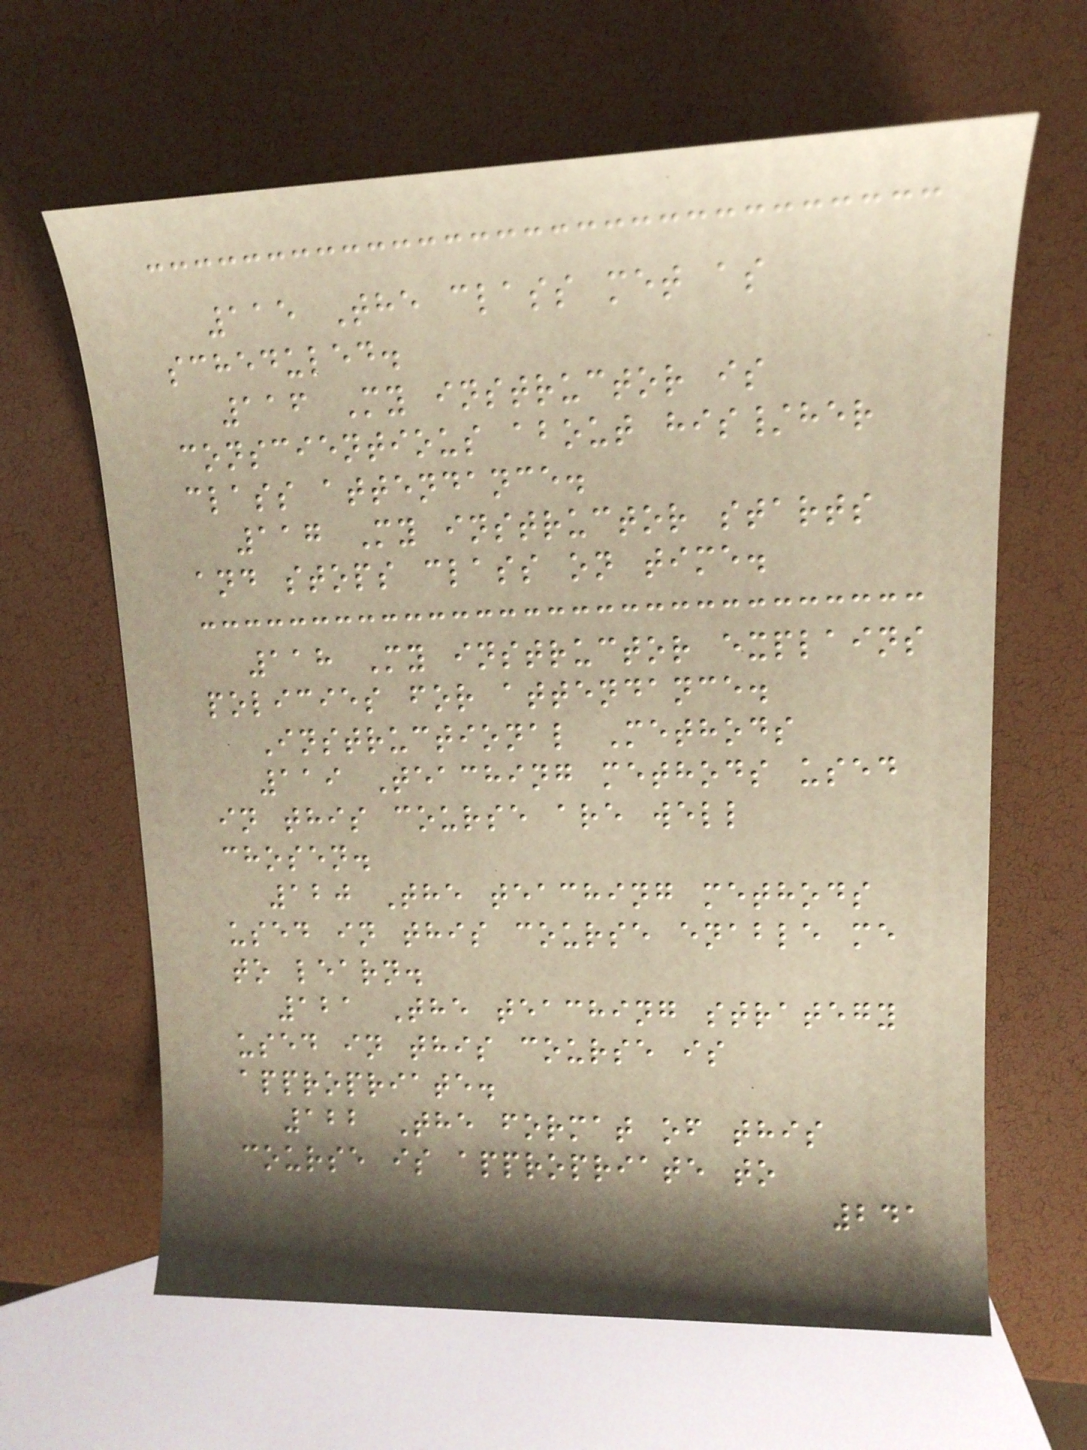115 The class met as
scheduled.
116 My instructor is
conscientious about his/her
class attendance.
117 My instructor starts
and stops class on time.
118 My instructor explains
policies for attendance.
Instructional Methods
119 Teaching methods used
in this course are well
chosen.
120 The teaching methods
used in this course enable me
to learn.
121 The teaching strategy
used in this course is
appropriate.
122 The format of this
course is appropriate to
241
